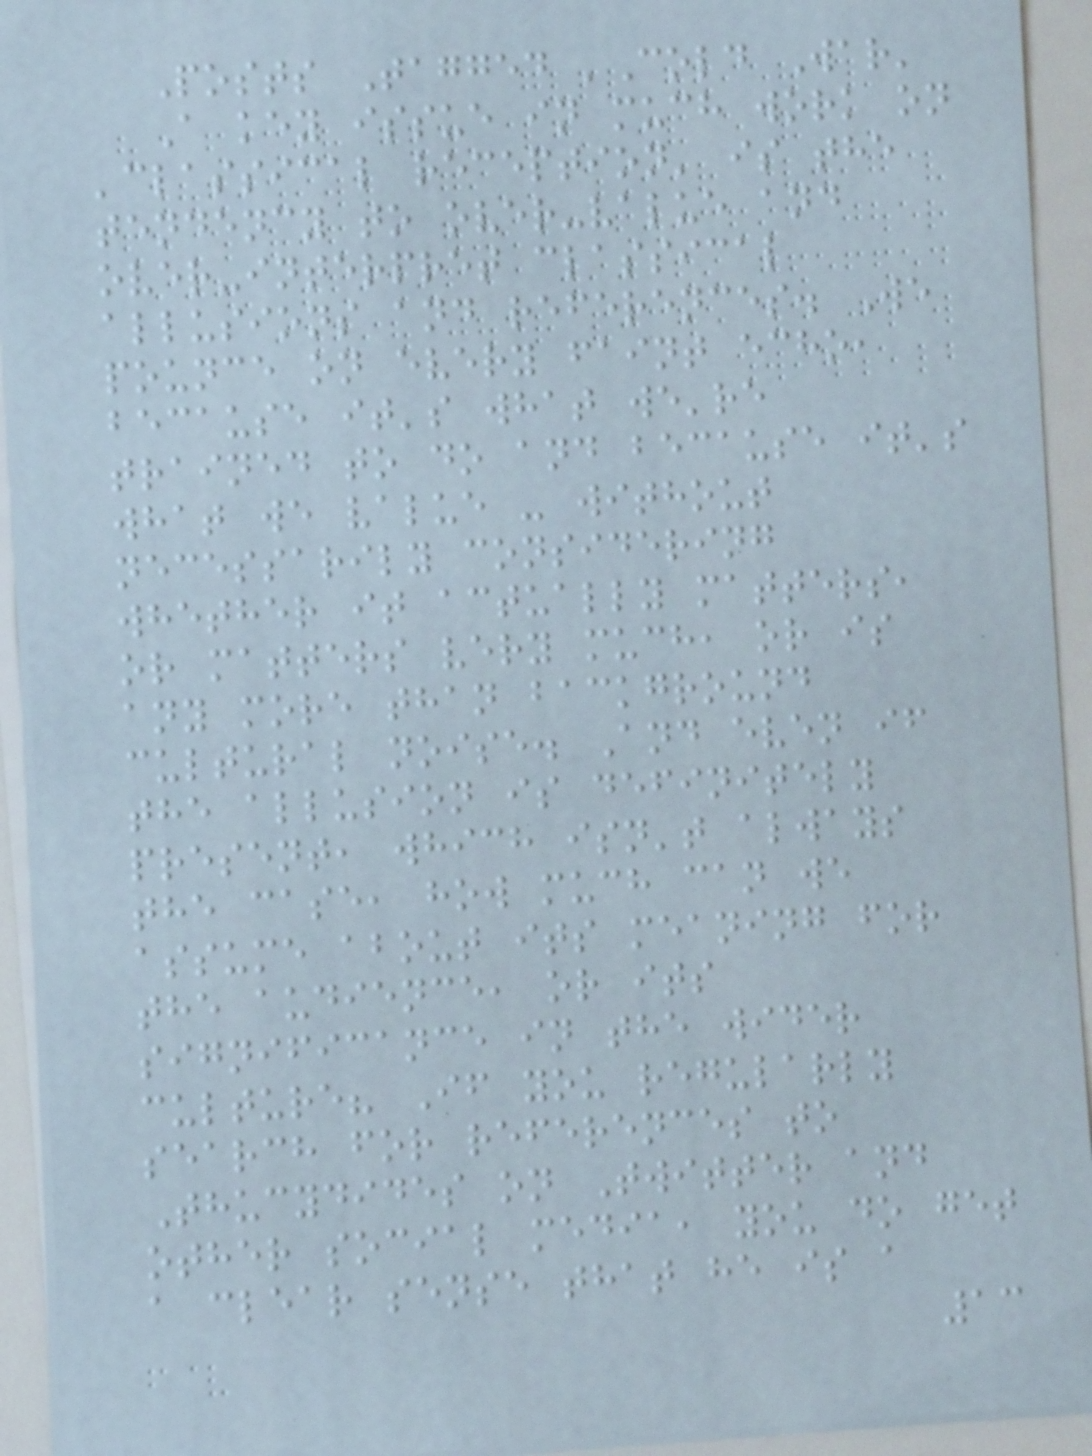Posts Tagged 'Cold War'
A key issue in much work on
'classical reception' is the
tendency to over-value and
over-interpret classical
allusions and references. We
pounce on every faint echo,
because it's what we're
trained to do and because it's
what we value - without
necessarily considering
whether it actually matters,
or matters very much, or is
any more than background
cultural noise. And even if
the allusion is definitely
present, which isn't always
the case, how much can we
assume about its meaning for
the audience, or its
significance in the wider
culture? If you regularly
search for references to
Thucydides on Twitter and
other social media, you do get
a clear sense that he is a
13
